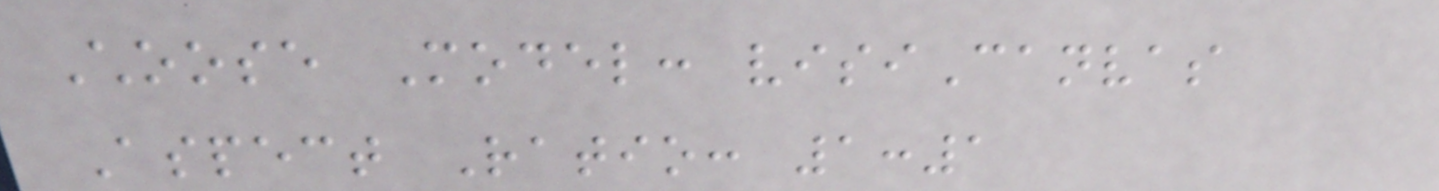Choose Model: visiCanvas
Aspect Ratio: 1:1
